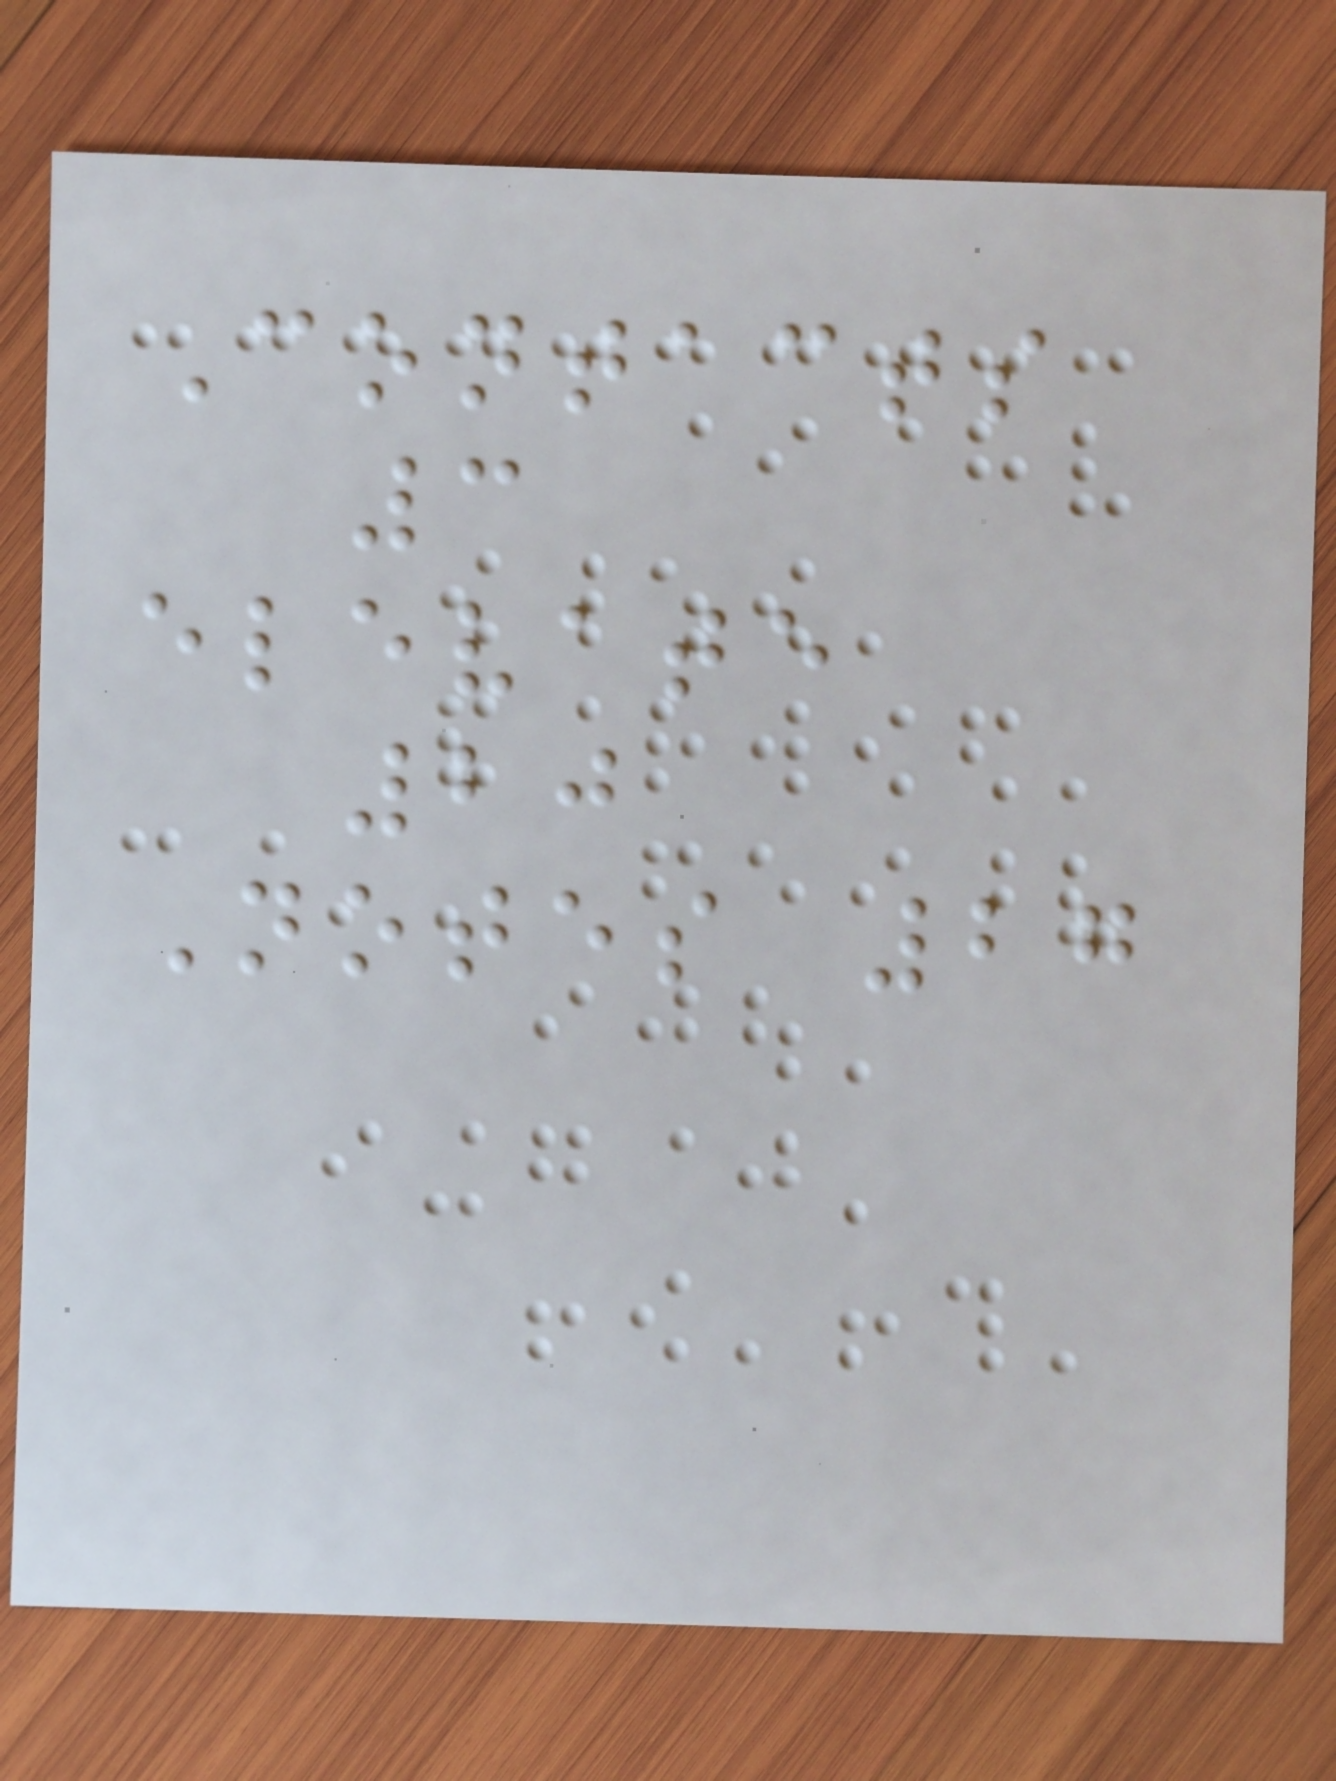Contacts
3
elevate
20
Notes 27
